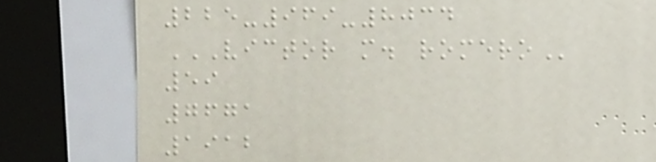225-969-8034
VICTOR M. ROMERO
59
7671
1912
